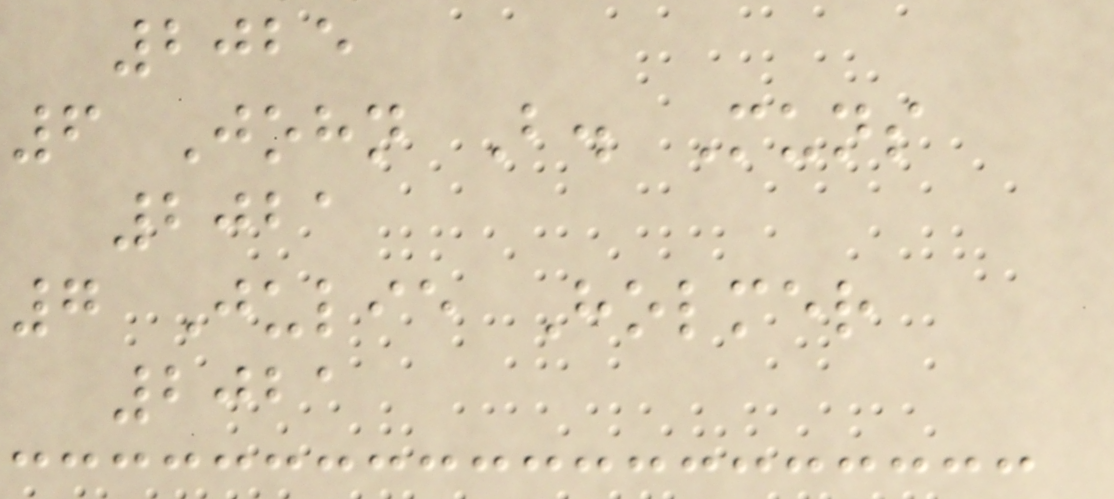2025
6 John B. Muns
2021
7 Julie Holmer
2021
